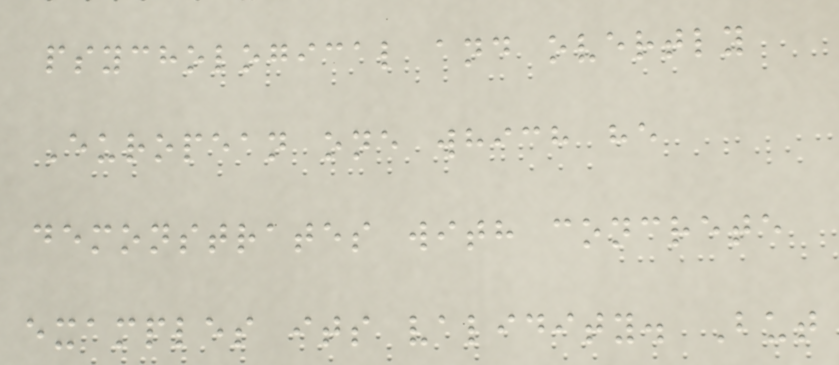psychological and overtly
European one which he
demonstrates with concrete
examples its validity. But
